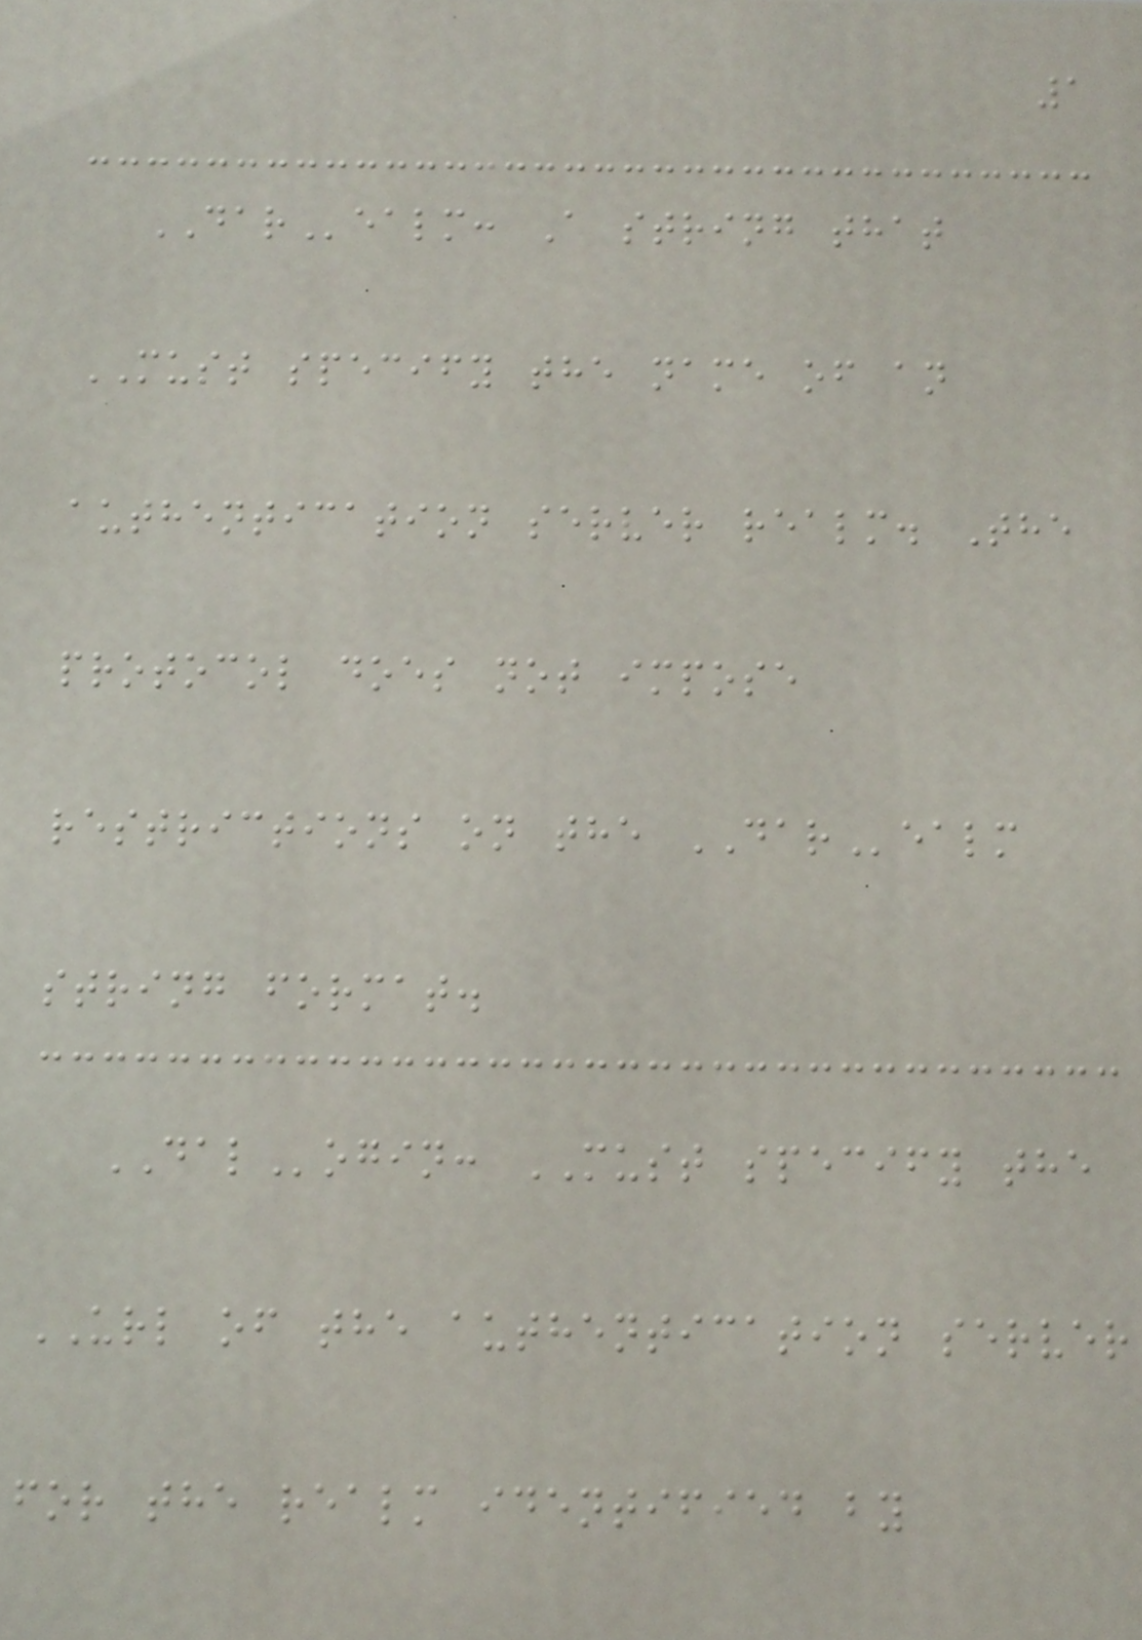1
DARealm: A string that
MUST specify the name of an
authentication server realm. The
protocol does not impose
restrictions on the DARealm
string format.
DALogin: MUST specify the
URL of the authentication server
for the realm identified by
